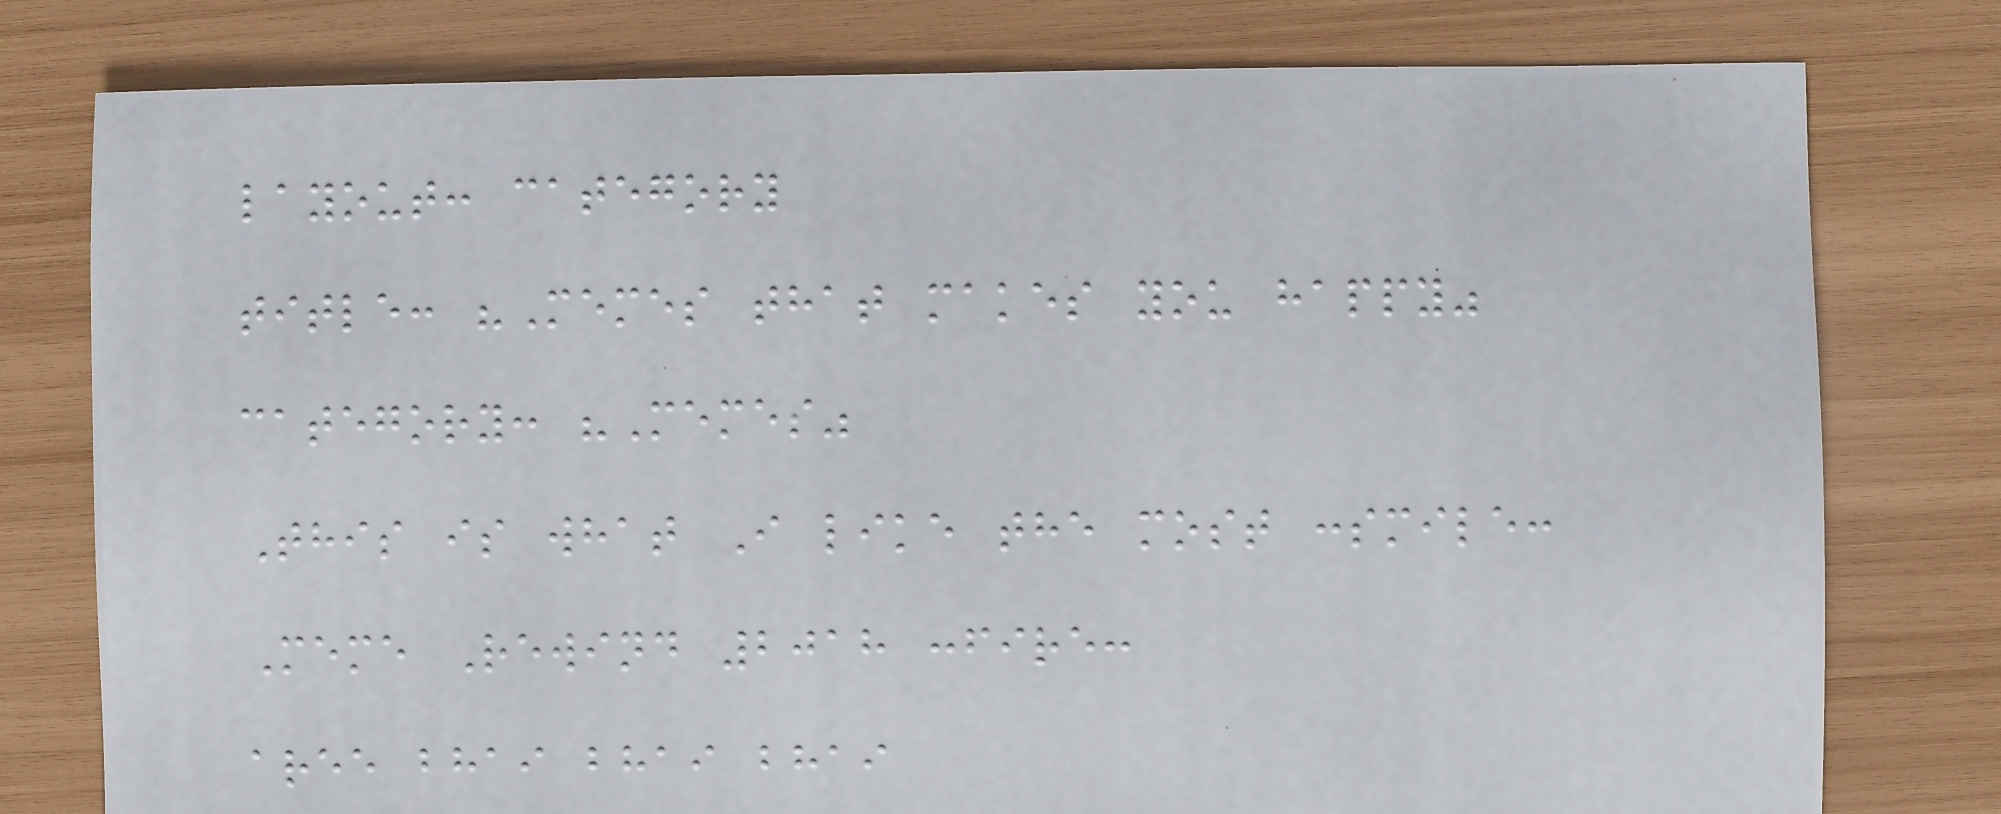layout: category
title: "Memes that makes you happy"
category: "Memes"
This is what I like the most :smile:
Meme Rewind 2018 :fire:
aree bhai bhai bhai
